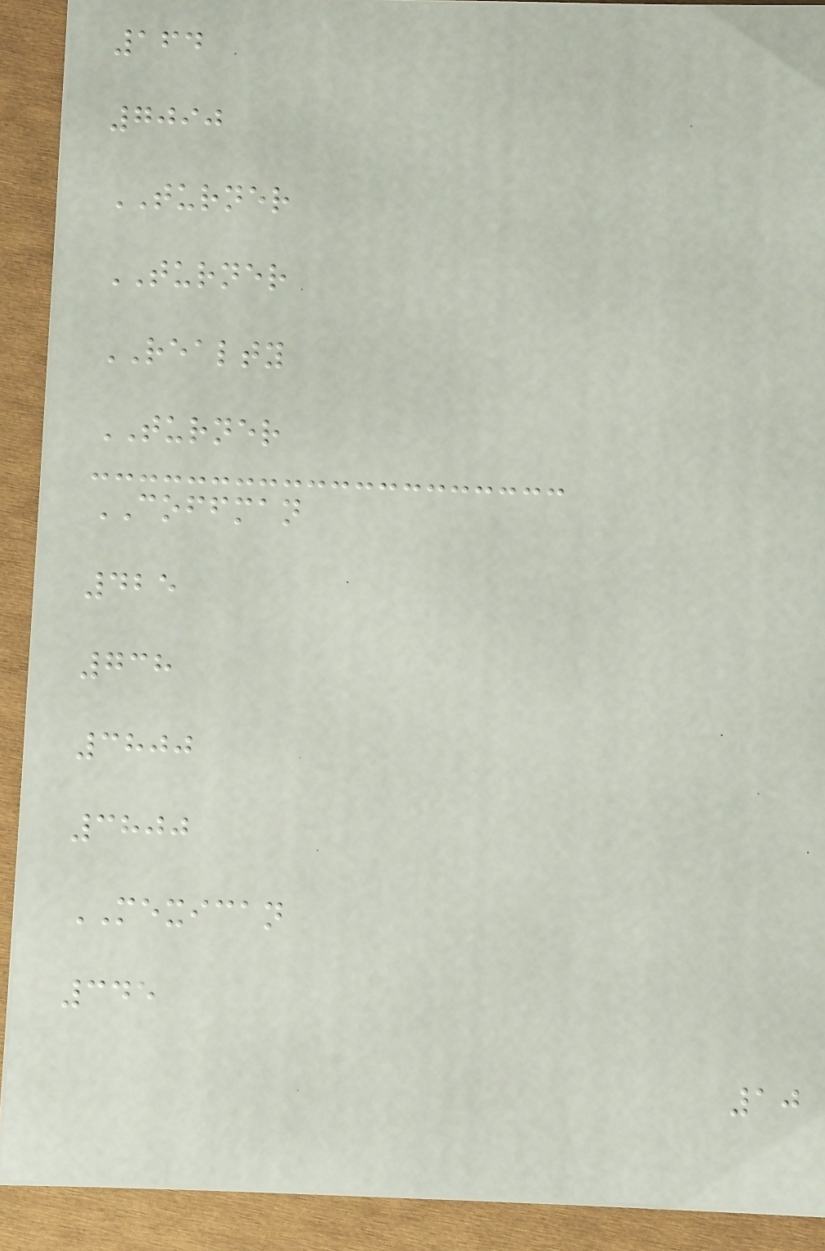164
7090
TURNER
TURNER
REALTY
TURNER
COFFMAN
425
738
3800
3800
MEXICAN
345
10
